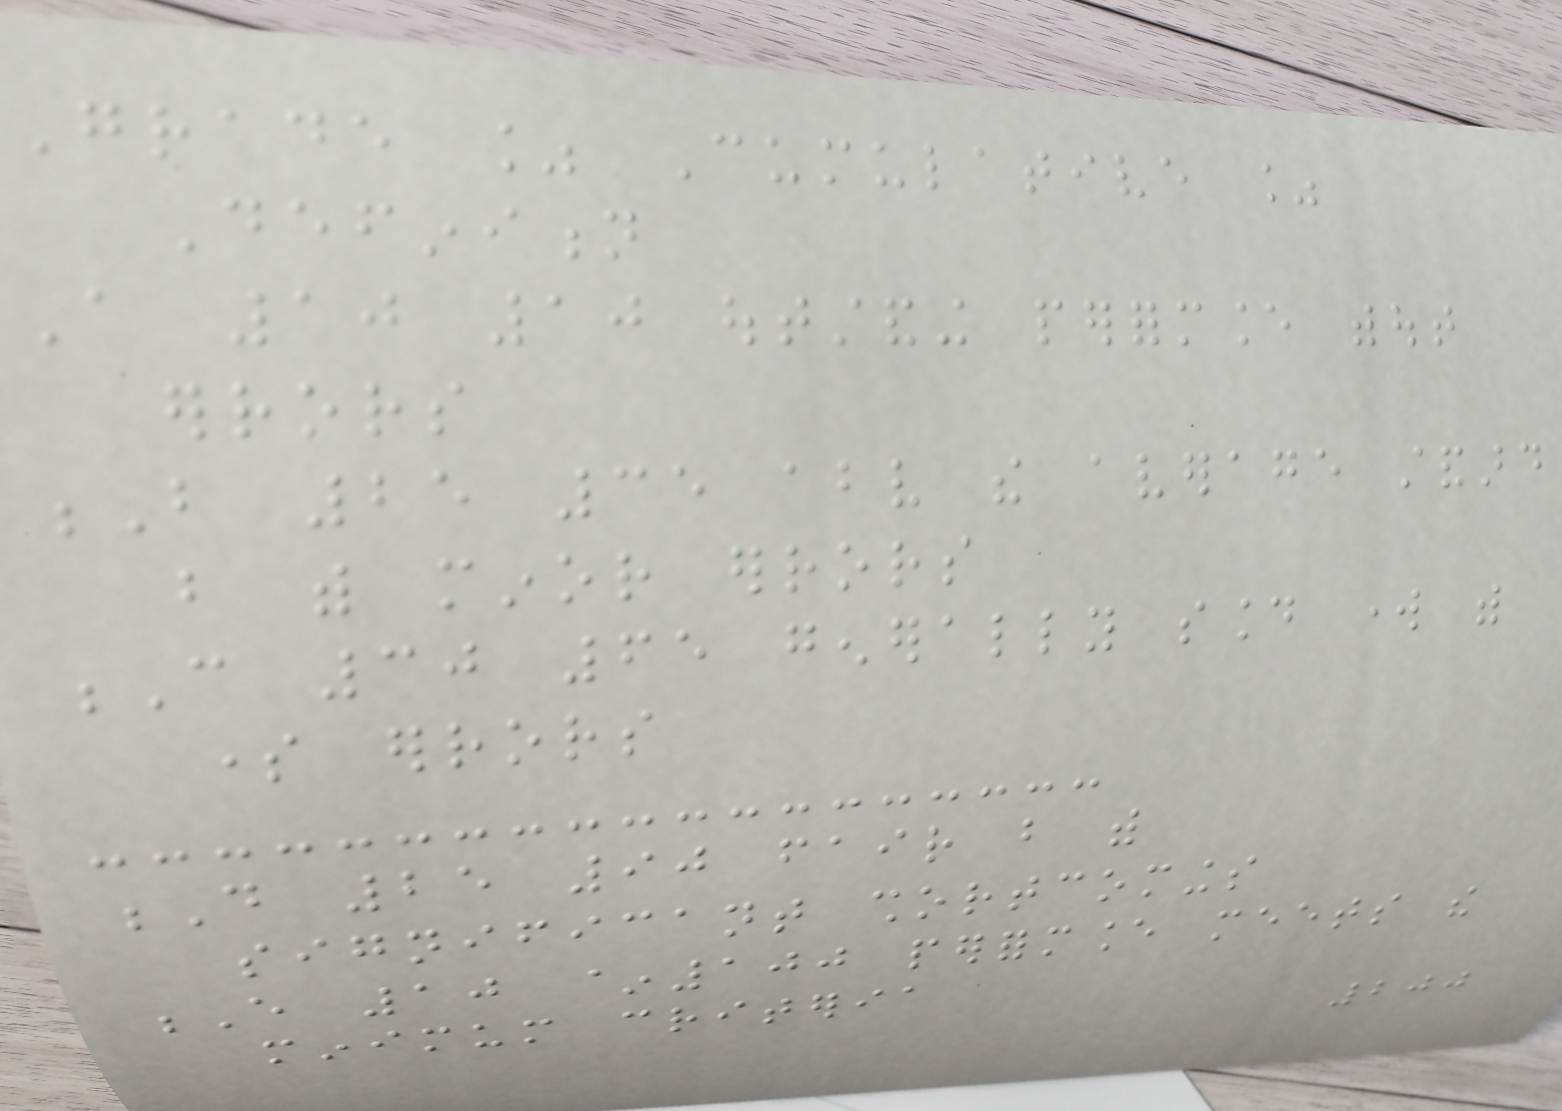Grade % Cumulative %
Definition
A 10 10 outstanding performance without
errors
B 25 35 above the average standard
but with minor errors
C 30 65 generally sound work with
some errors
D 25 90 fair but with
significant shortcomings
E 10 ~100 performance meets the
minimum criteria
200
